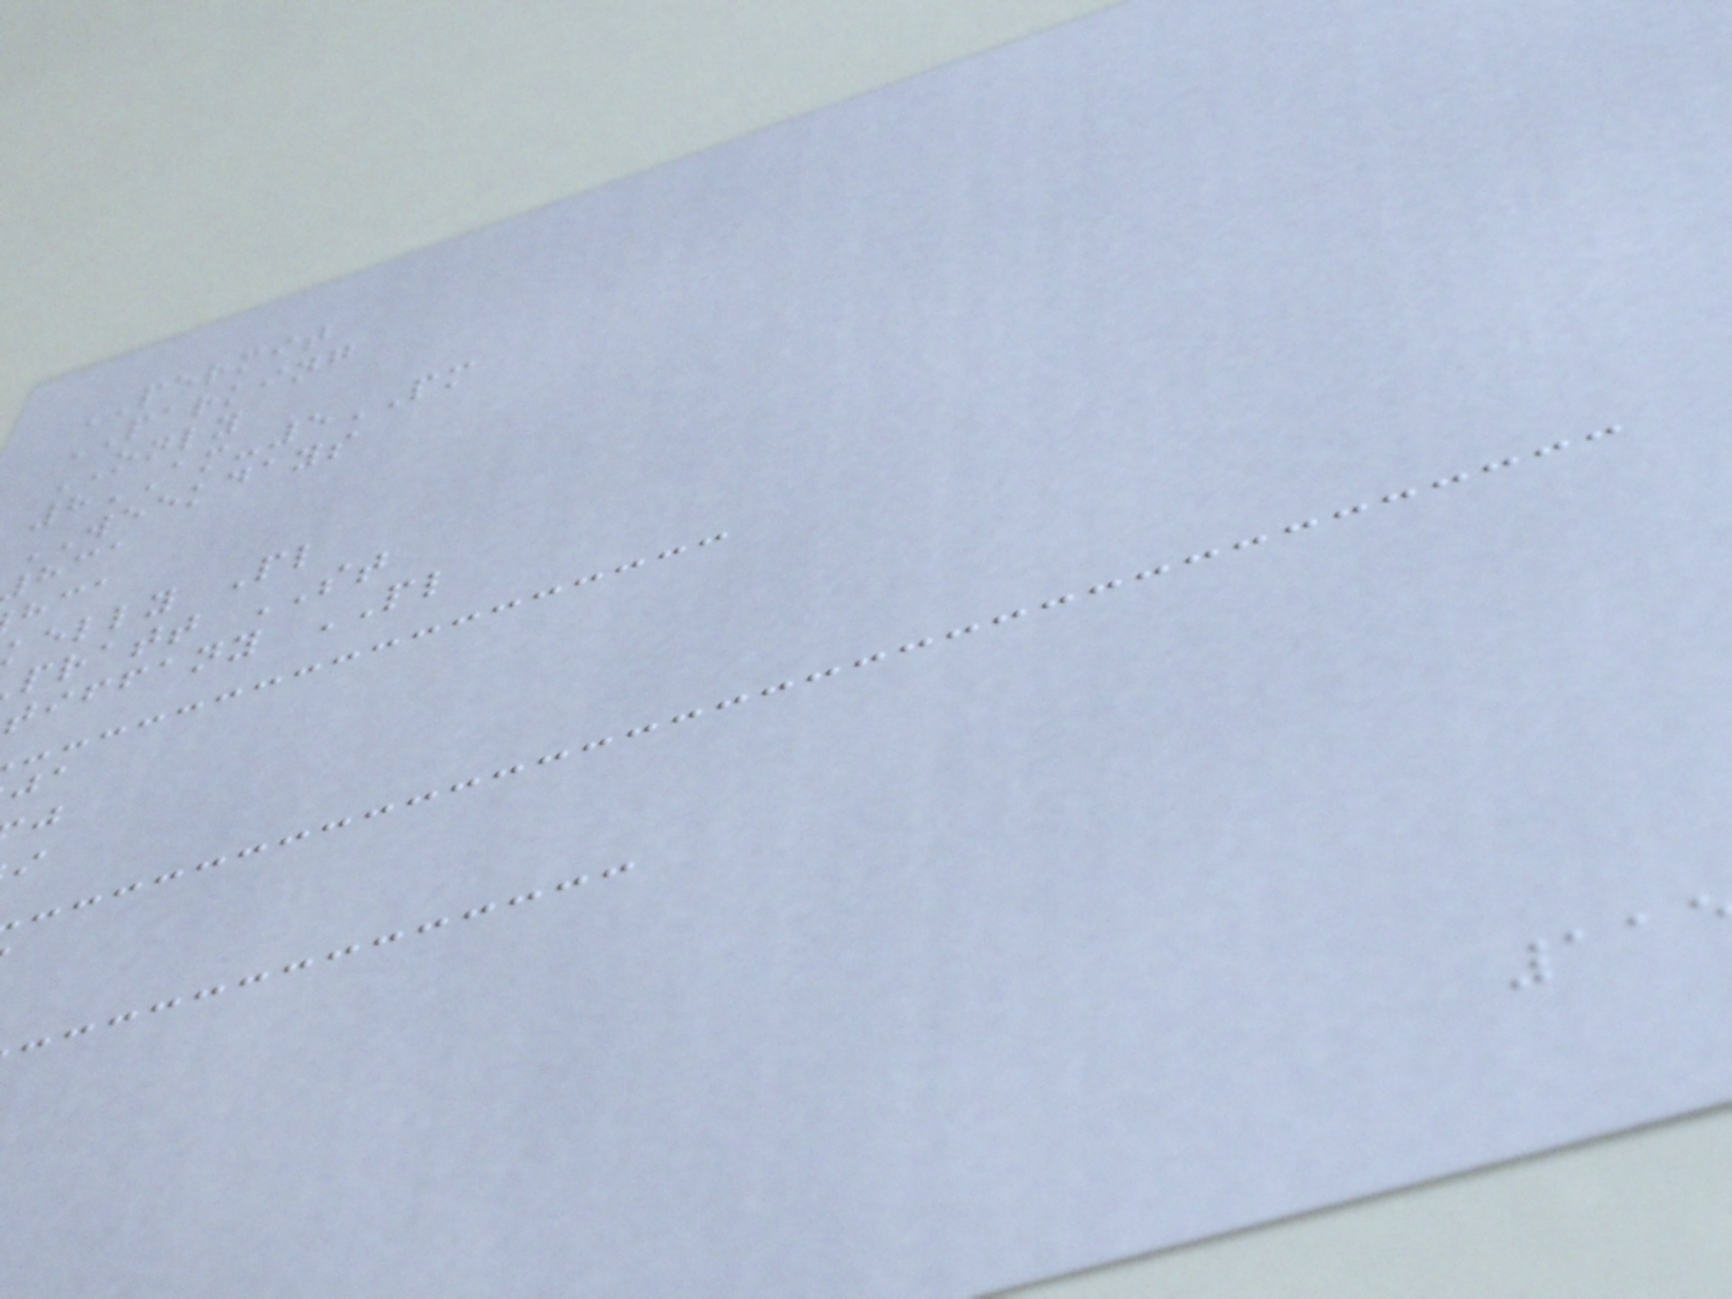PERMIT
PARKING
ONLY
8AM-5PM
WEEKDAYS
kelly Pl
pratt ST
tiffany PL
